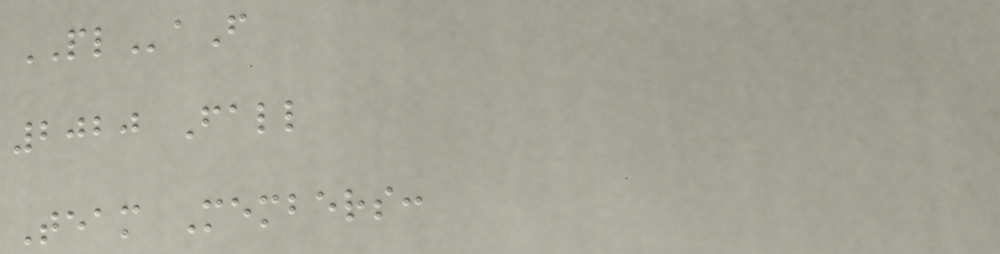PLaF
2020 Fall
Team Members:
